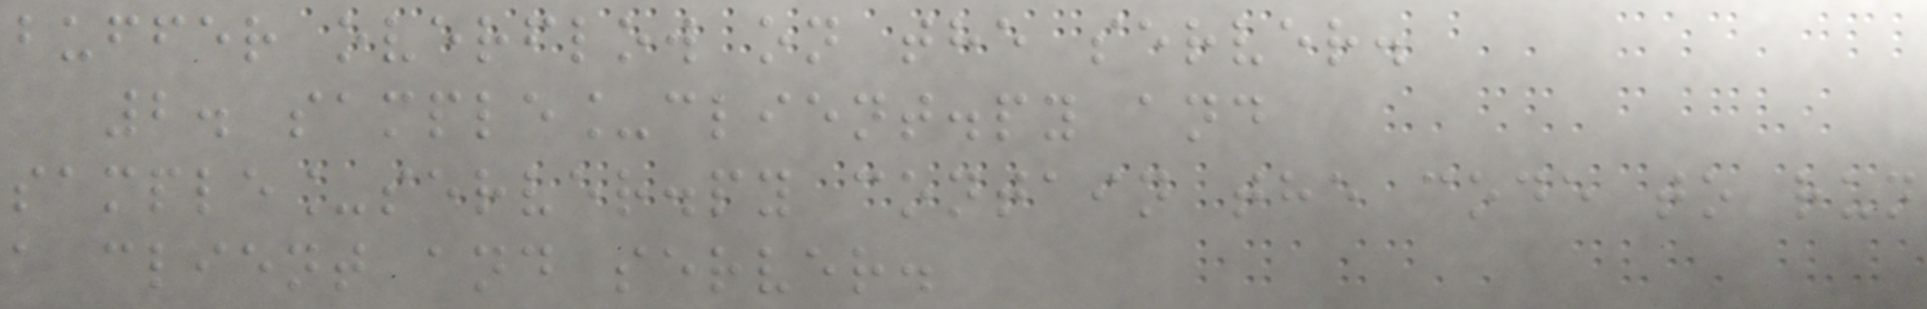buffer overflow on the server.
2. sample_client.py and
sample_server.py contain the code to run
a client and server.
